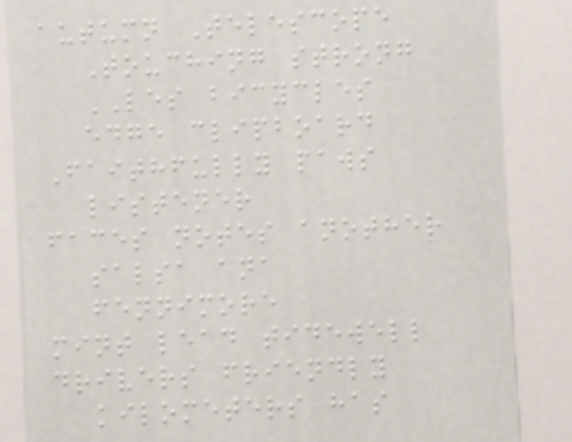autumn Telescope
Touching strong
LES bicycles
edge clipboard
Faithfully paws
listener
faces notes another
salsa ana
fennimore
mint lead tidewell
drivers friendly
kilometers has
